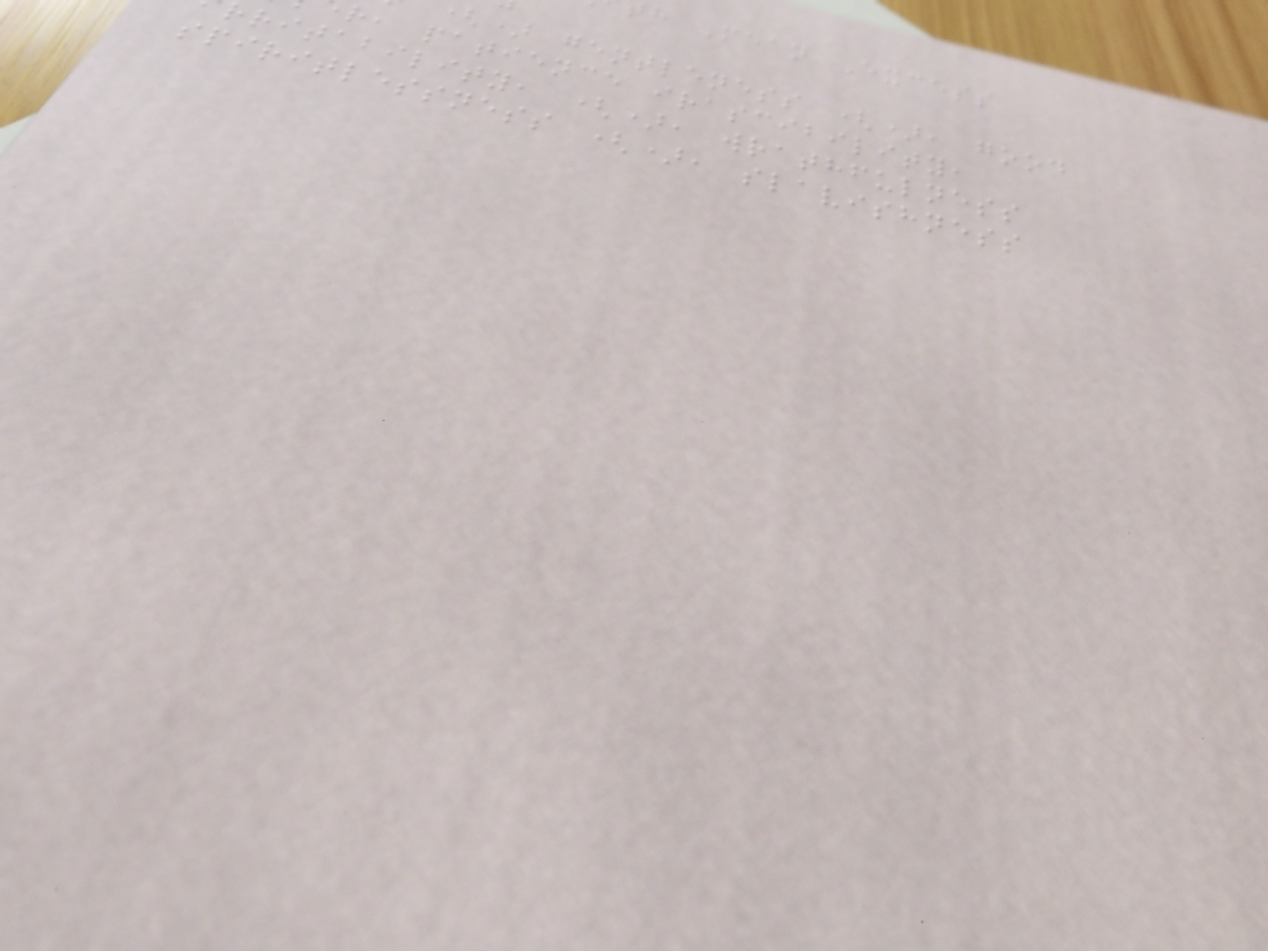h Mean Excess
) gentleness (), good
r, patience irascibility,
rritability, (), wrathfulness
spiritlessness (), slavishness
